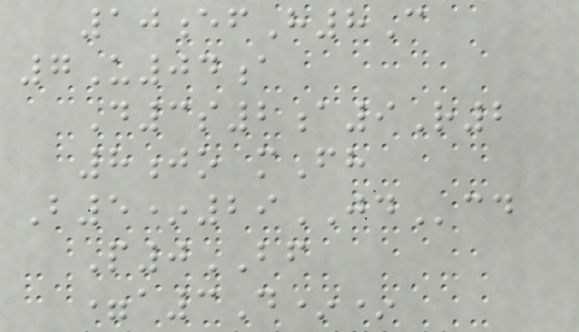10efH8C
7U04a
D3s2a9R2
8jo mFh
B5*29JDcd
P0BF
=a3D**
